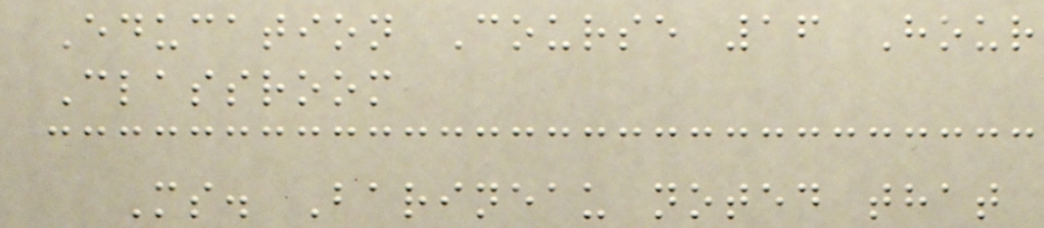Education Course 16 Hour
Classroom
Ms. Barineau noted that
